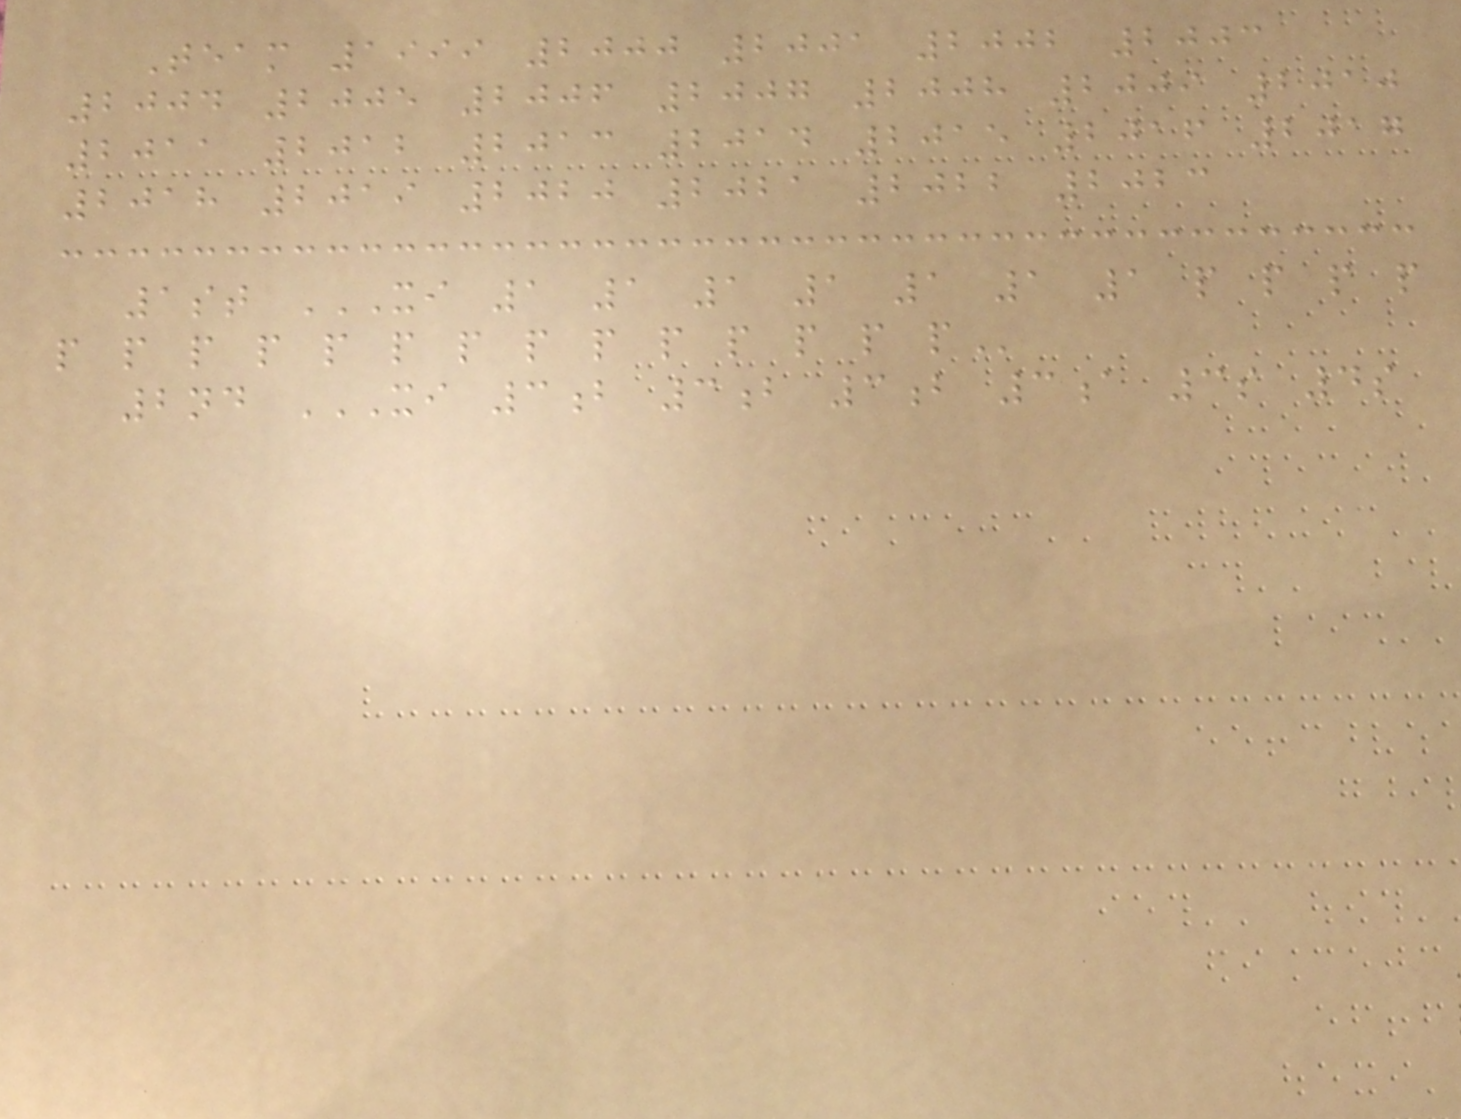Team 1999 2000 2001 2002 2003
2004 2005 2006 2007 2008 2009 2010
2011 2012 2013 2014 2015 2016 2017
2018 2019 2020 2021 2022 2023
1st XI 1 1 1 1 1 1 1 P P P P
P P P P P P P P P P P P P P
2nd XI 3B 3B 3B 3A 3S 4S
